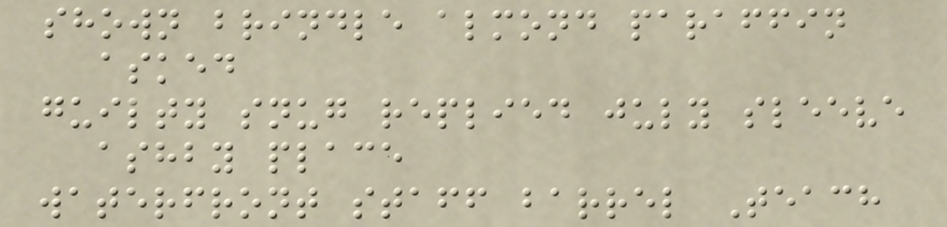shown brindle almond paraffin
asked
guilty snug replied july sleeve
ashby place
waterfront staff barrel Teach
